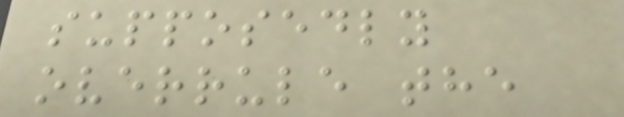supposedly
overrule the
